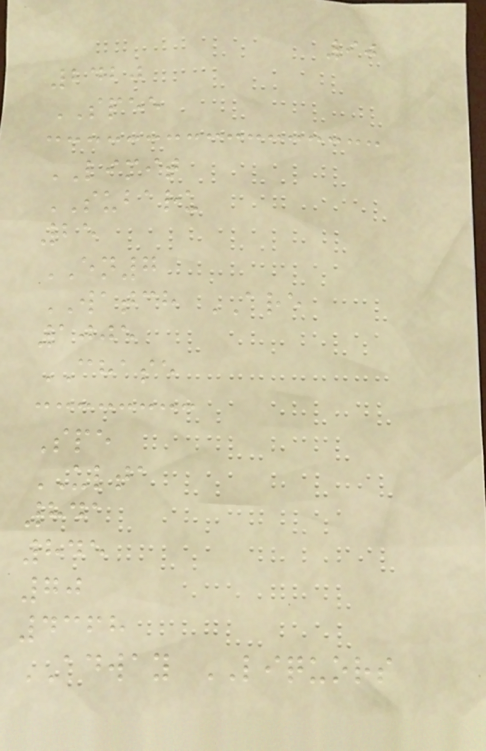90
2420
SPEE
LIMIT
SUBARU
25
EN7
WATCH ARE
1005
CHASE
Spe
ULTA
841
845
70
4368
ADWAY LIQUORS
